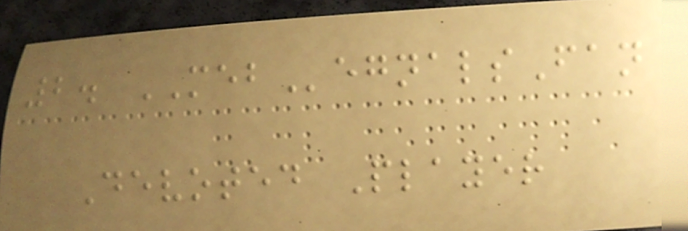2. MEBegnalsFan
Devoted Player
